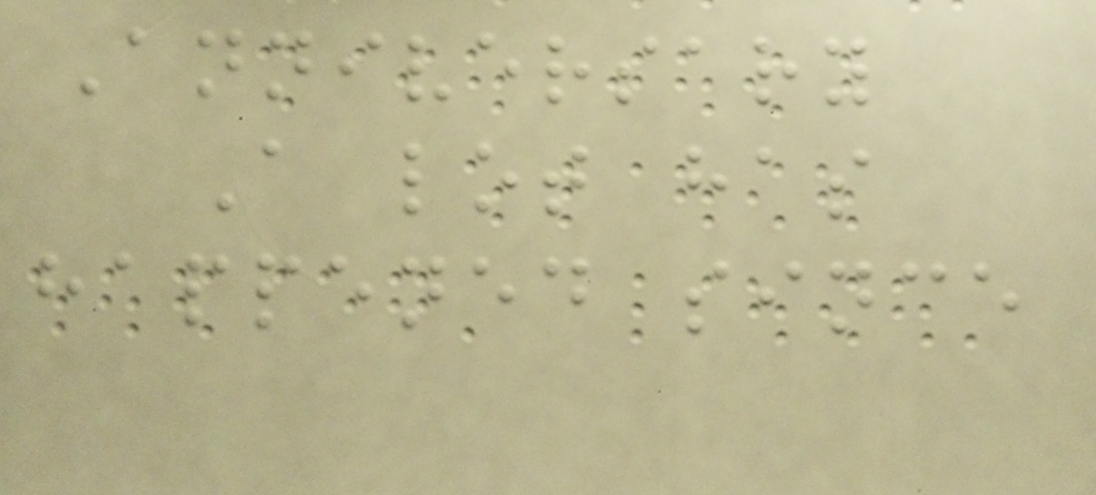Anniversary
A lot has
happened since
